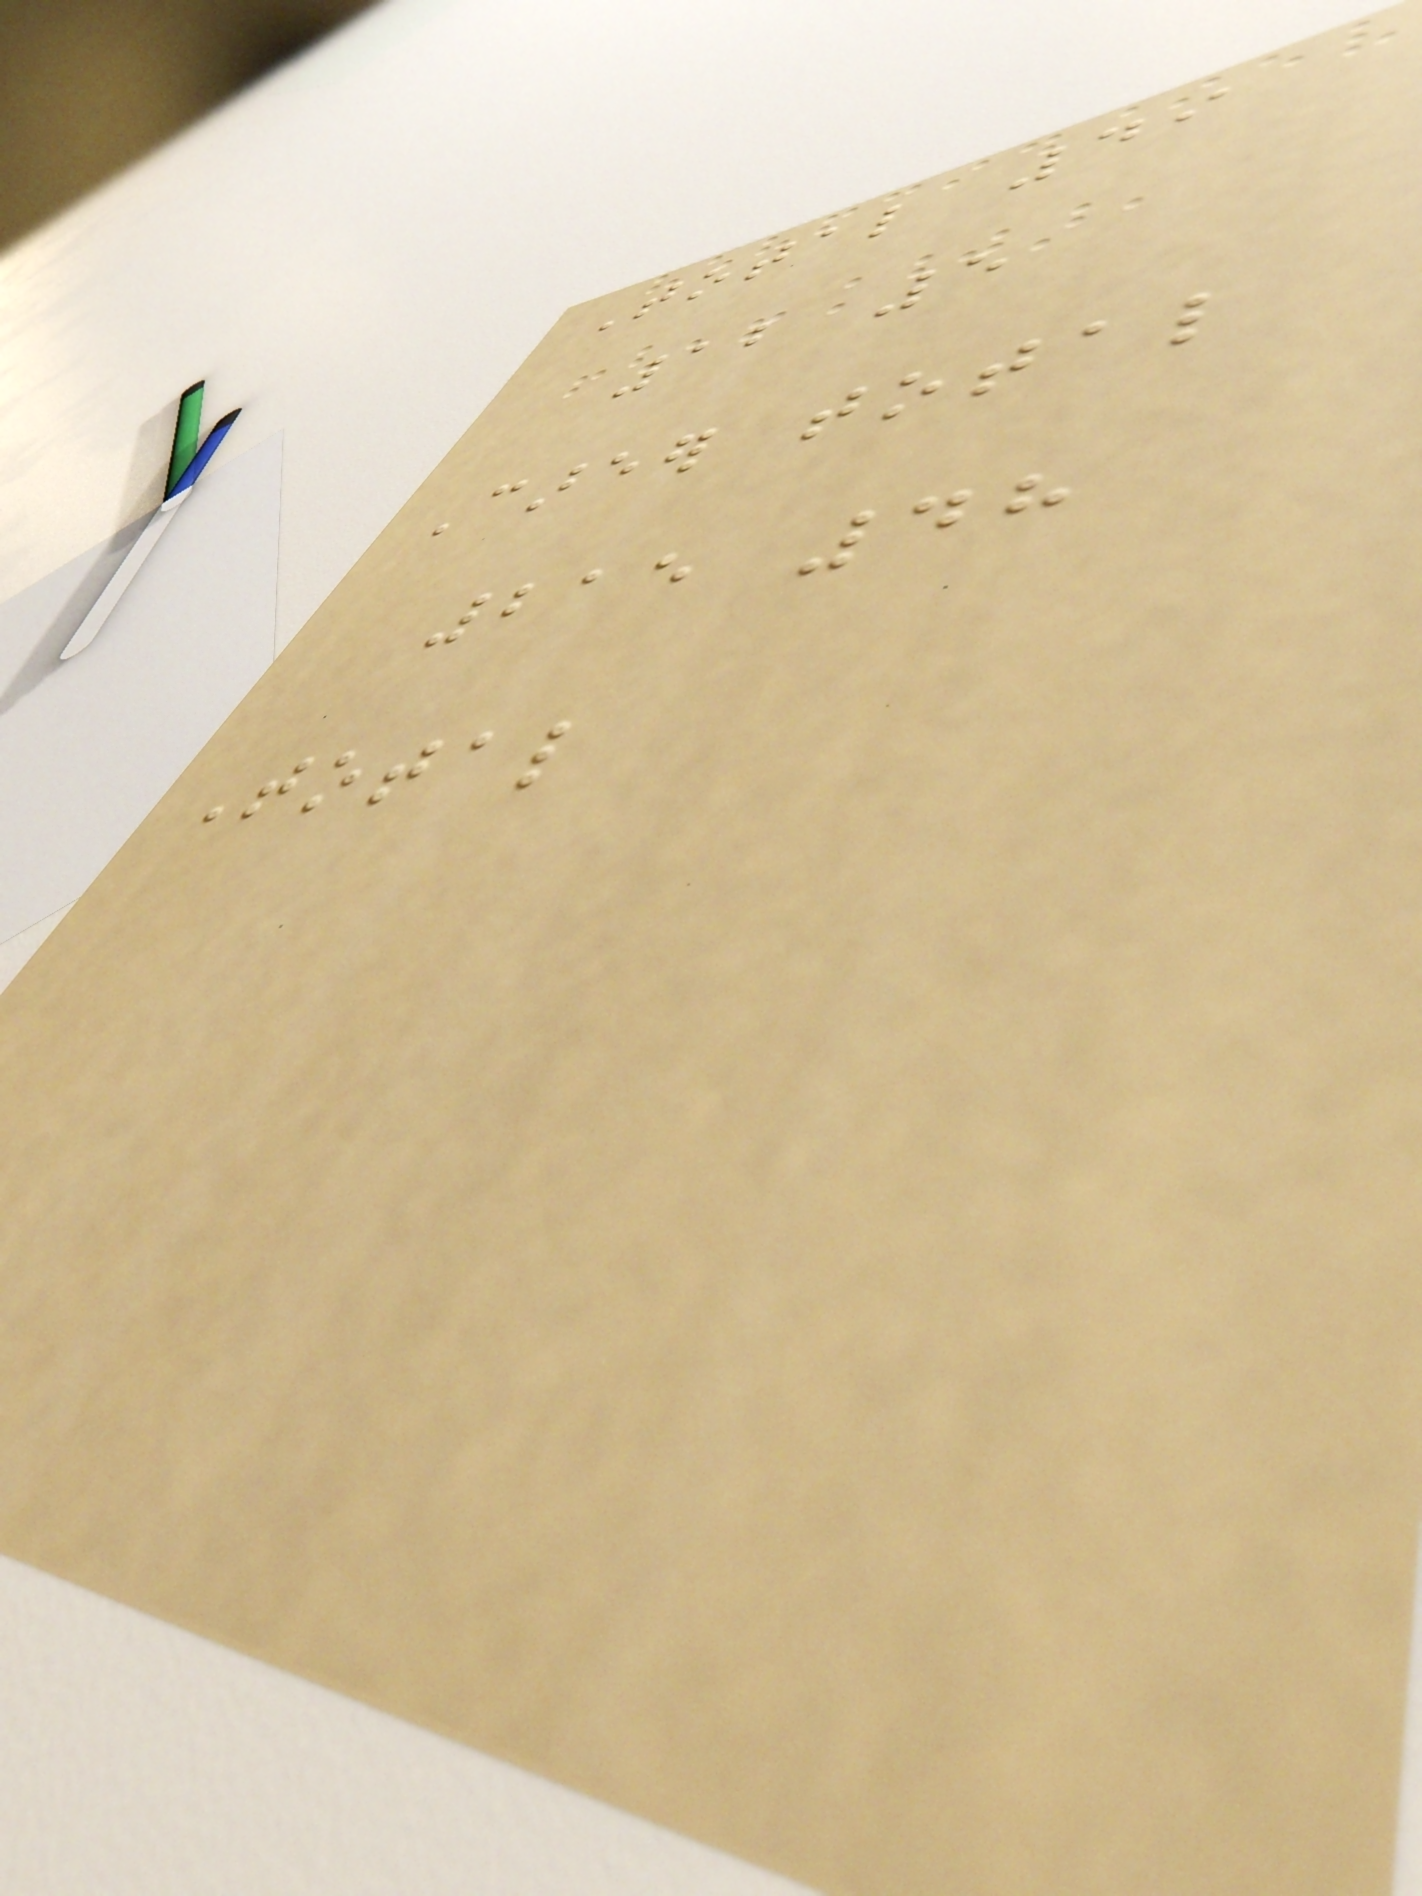Total 49
12 5
Career total
215 48
Total
